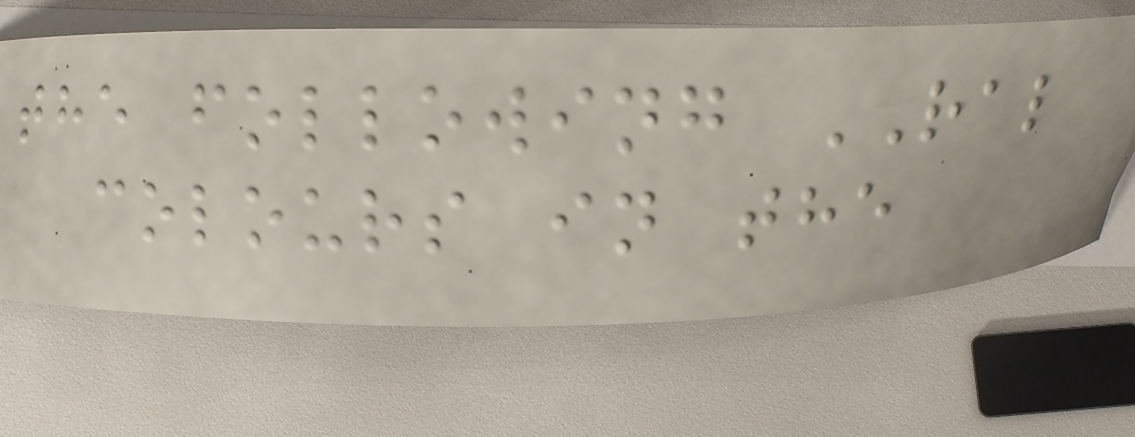the following RAL
colours in the
